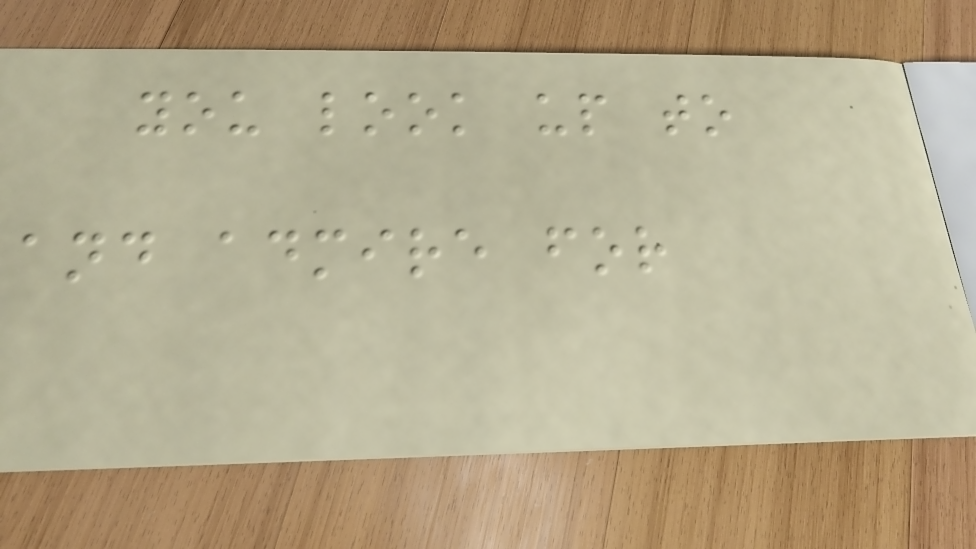you look up to
and admire for
